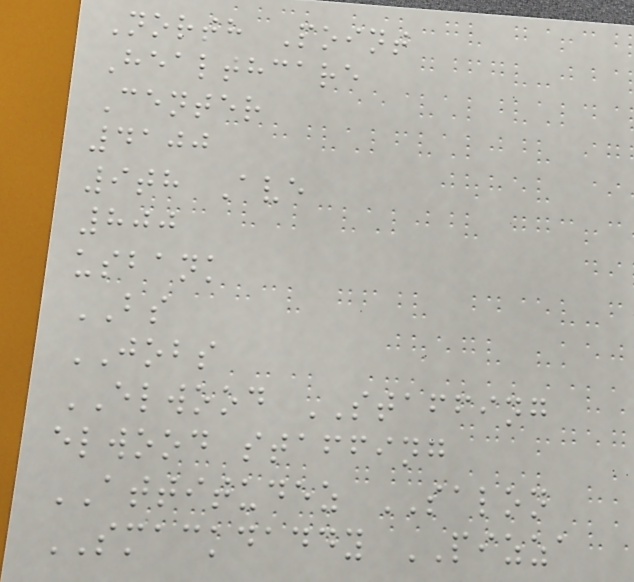North Point
Healthcare
Center
4100
9th Ave
800
usbank
BS
JOBS
ELWOOD STAFFING
elwood staffing
ATTITUDEZ SALON
SMACKDADDY PIZZA
